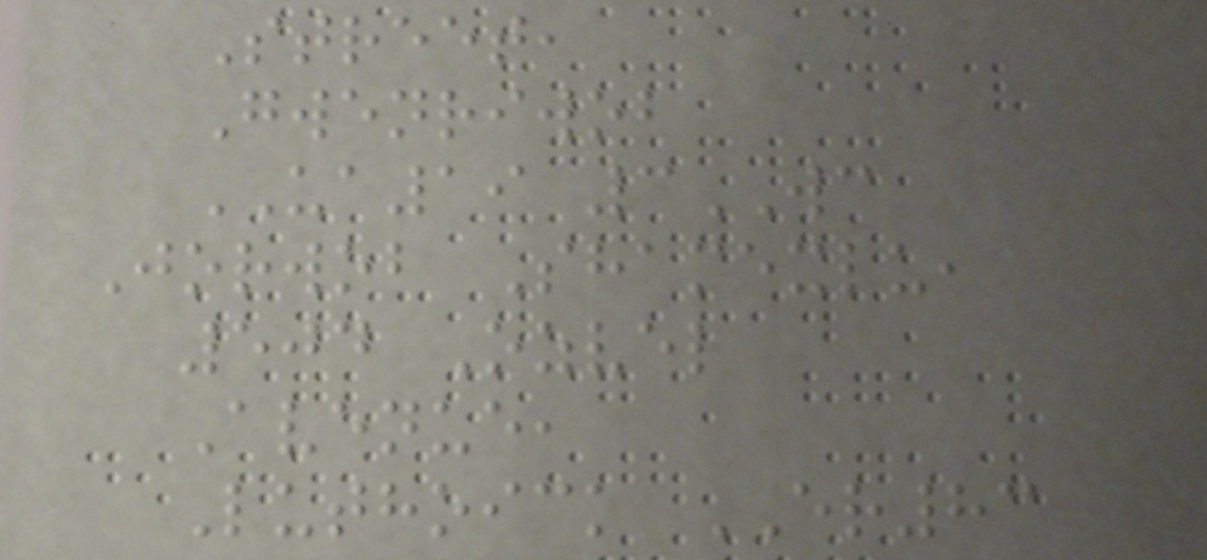Street,
Gwenriwob
UA19 3WC
Jorwob Shamexlu,
504 Ozvel
Avenue,
Luthoick ER83
